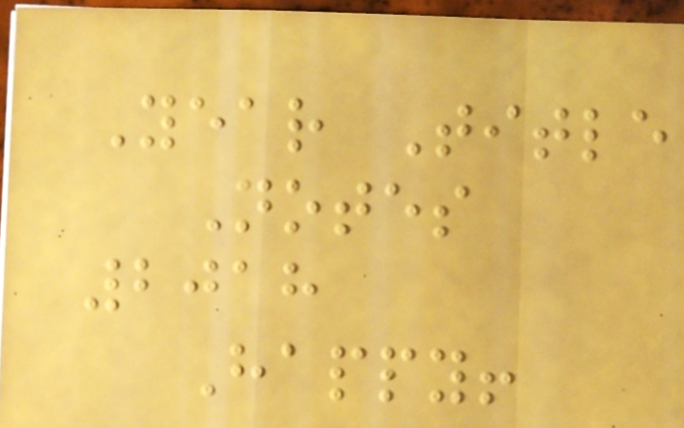Year Title
Notes
2018
Happy!
